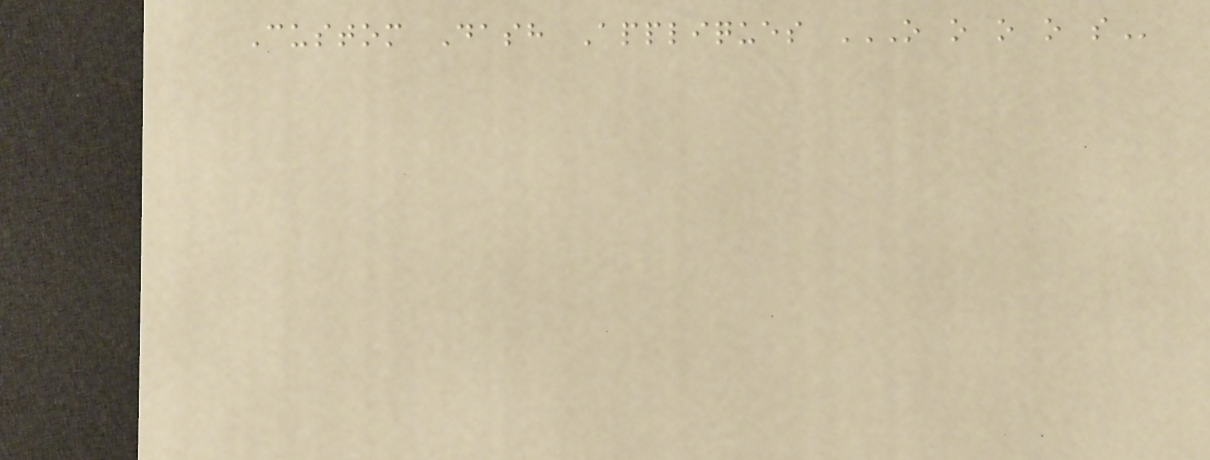Custom Dash Appliques O O O O S
